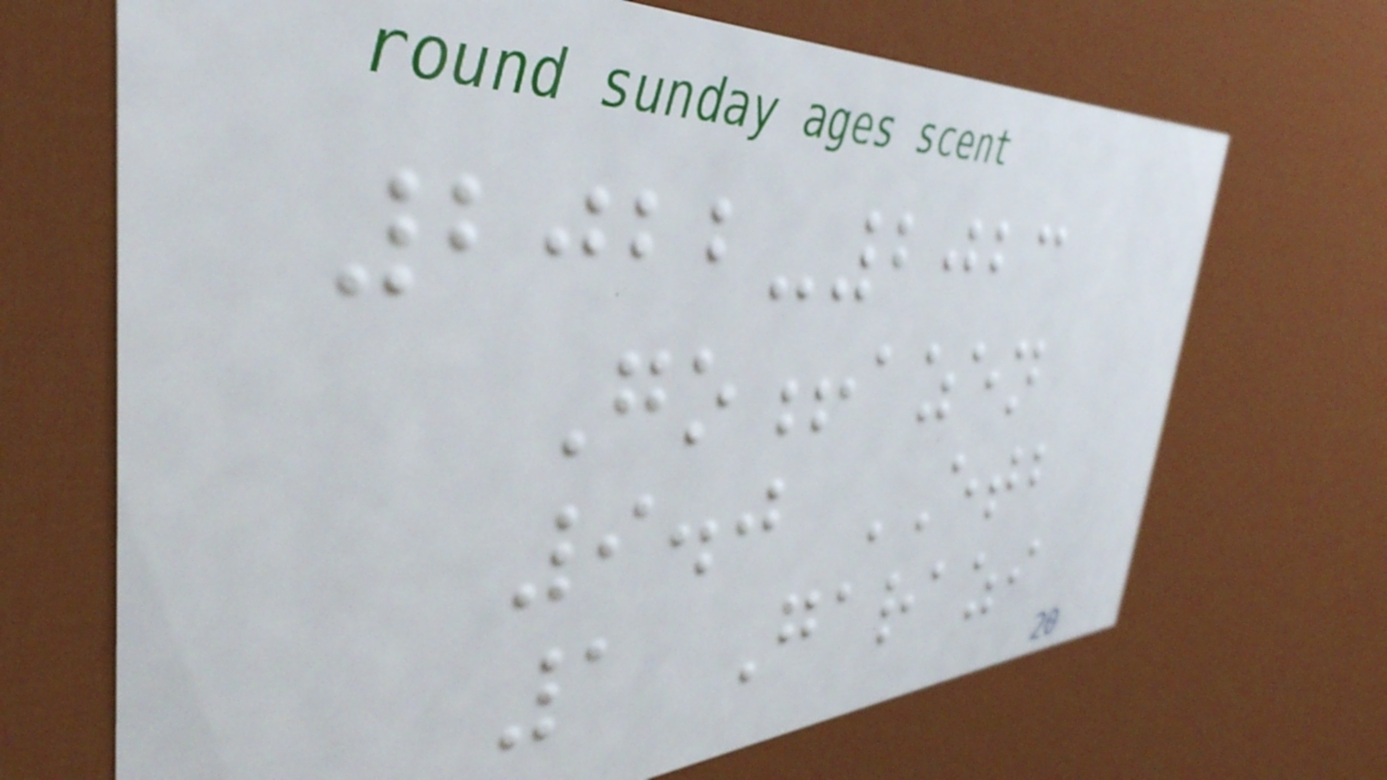2022-2023
Go!azen
9.0 ETB
1 Garazi
